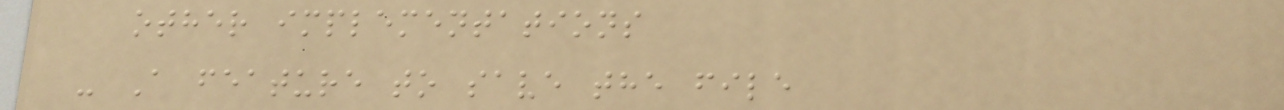other implementations
- A feature to save the file
